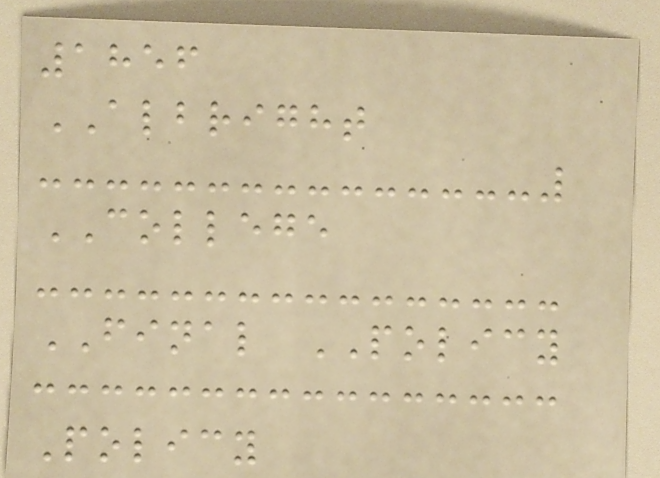1856
ALBRIGHT
COLLEGE
FINAL POLICY
Policy
